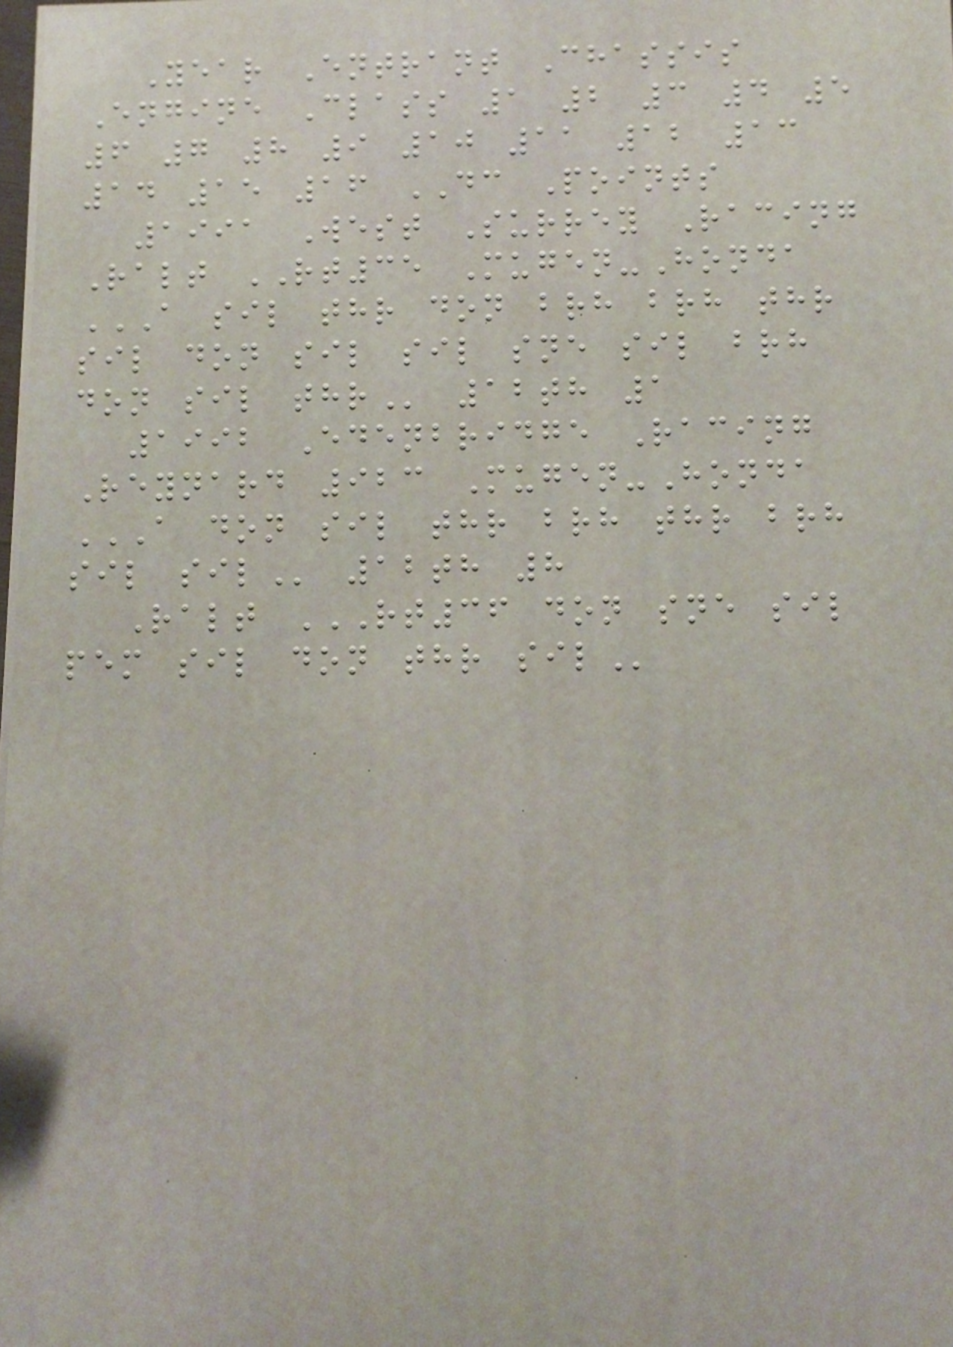Year Entrant Chassis
Engine Class 1 2 3 4 5
6 7 8 9 10 11 12 13
14 15 16 DC Points
1991 West Surrey Racing
Ralt RT35 Mugen-Honda
A SIL THR DON BRH BRH THR
SIL DON SIL SIL SNE SIL BRH
DON SIL THR 12th 1
1992 Edenbridge Racing
Reynard 923 Mugen-Honda
A DON SIL THR BRH THR BRH
SIL SIL 12th 8
Ralt RT36 DON SNE SIL
PEM SIL DON THR SIL
